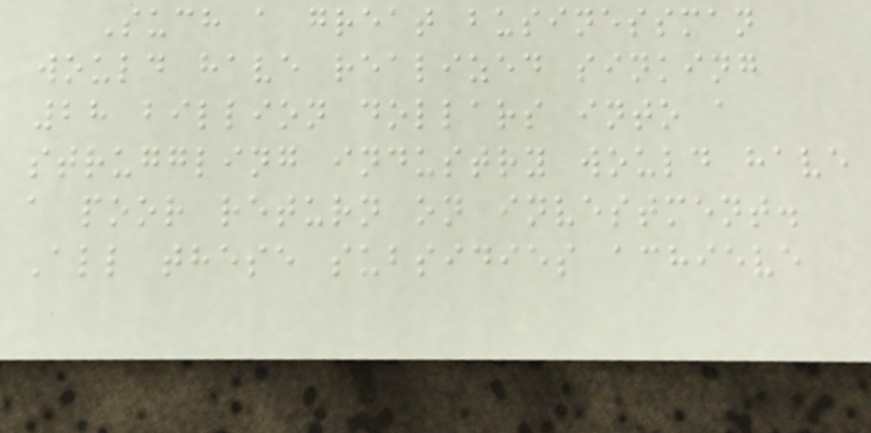Such a great businessman
would have realized sinking
28 billion dollars into a
struggling industry would have
a poor return on investment.
All these subsidies achieve
